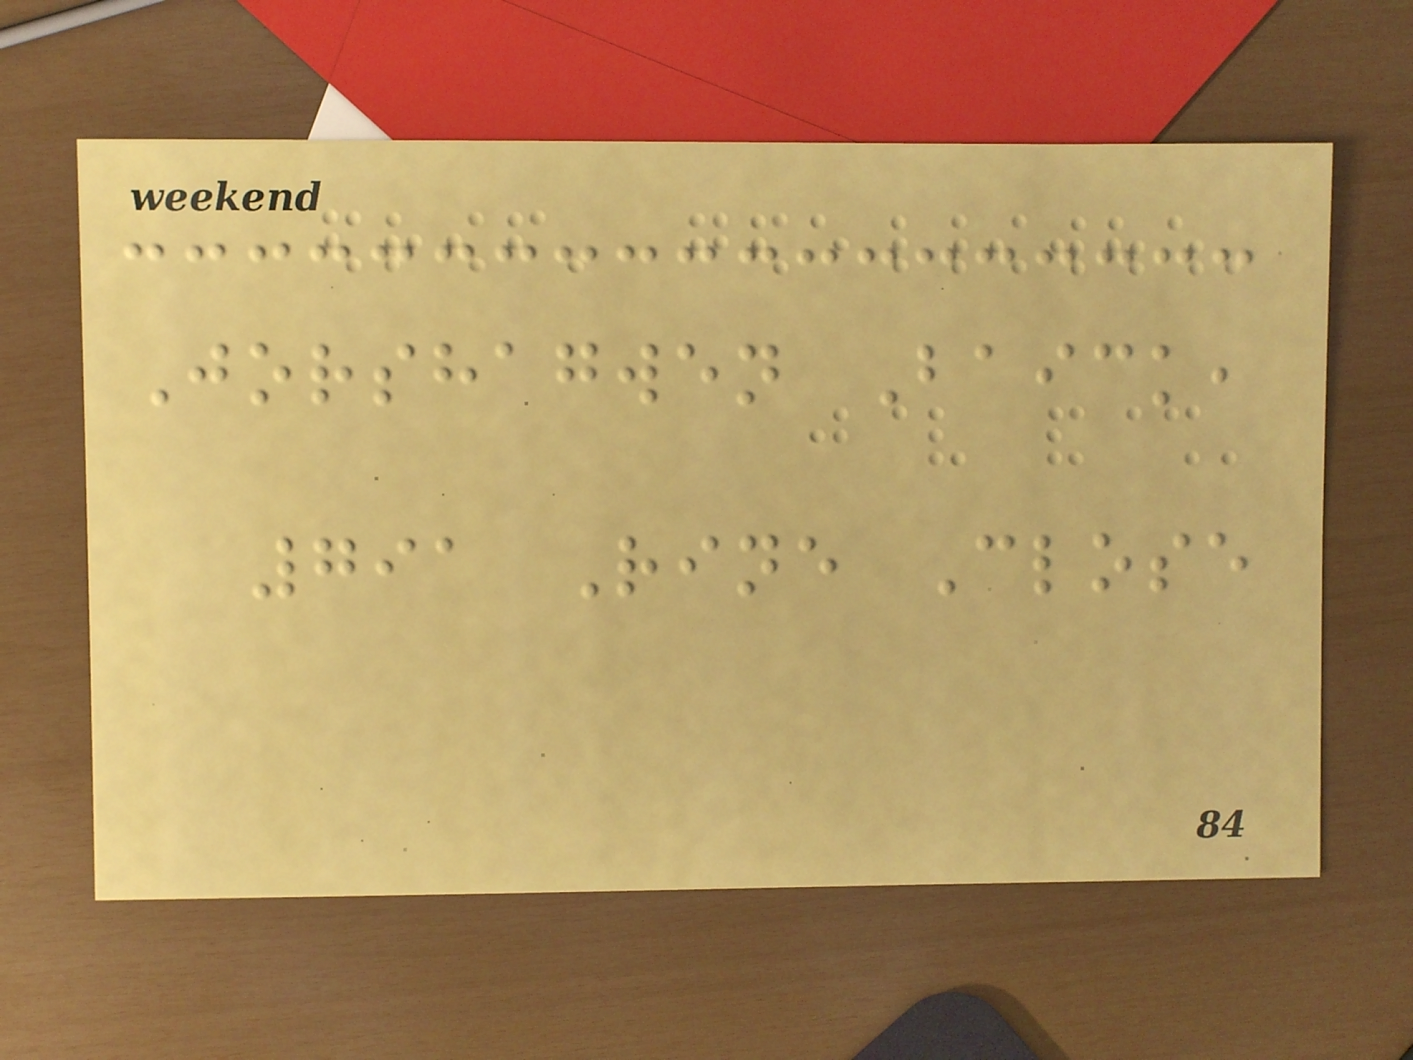Jorshagwen Baick,
791 Rine Close
